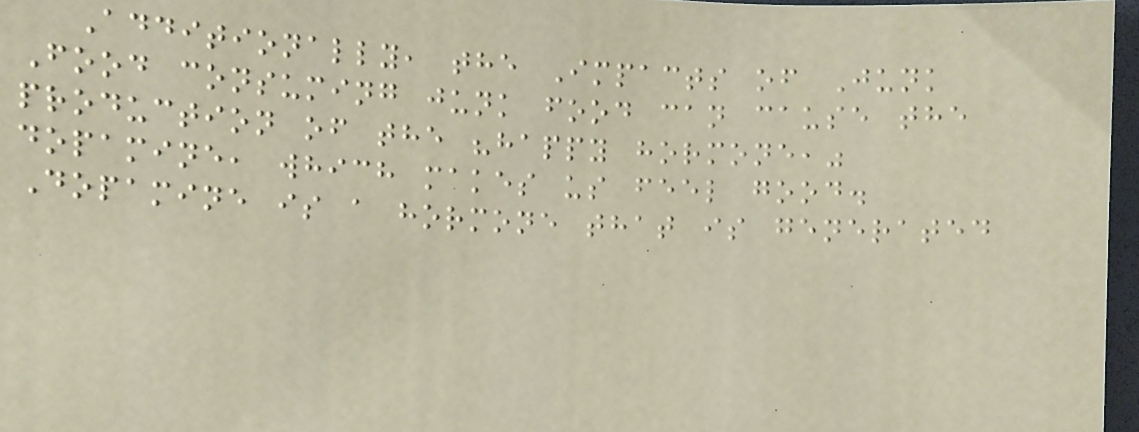Additionally, the Impacts of Junk
Food consuming junk food can cause the
production of the "happy hormone,"
dopamine, which makes us feel good.
Dopamine is a hormone that is generated
